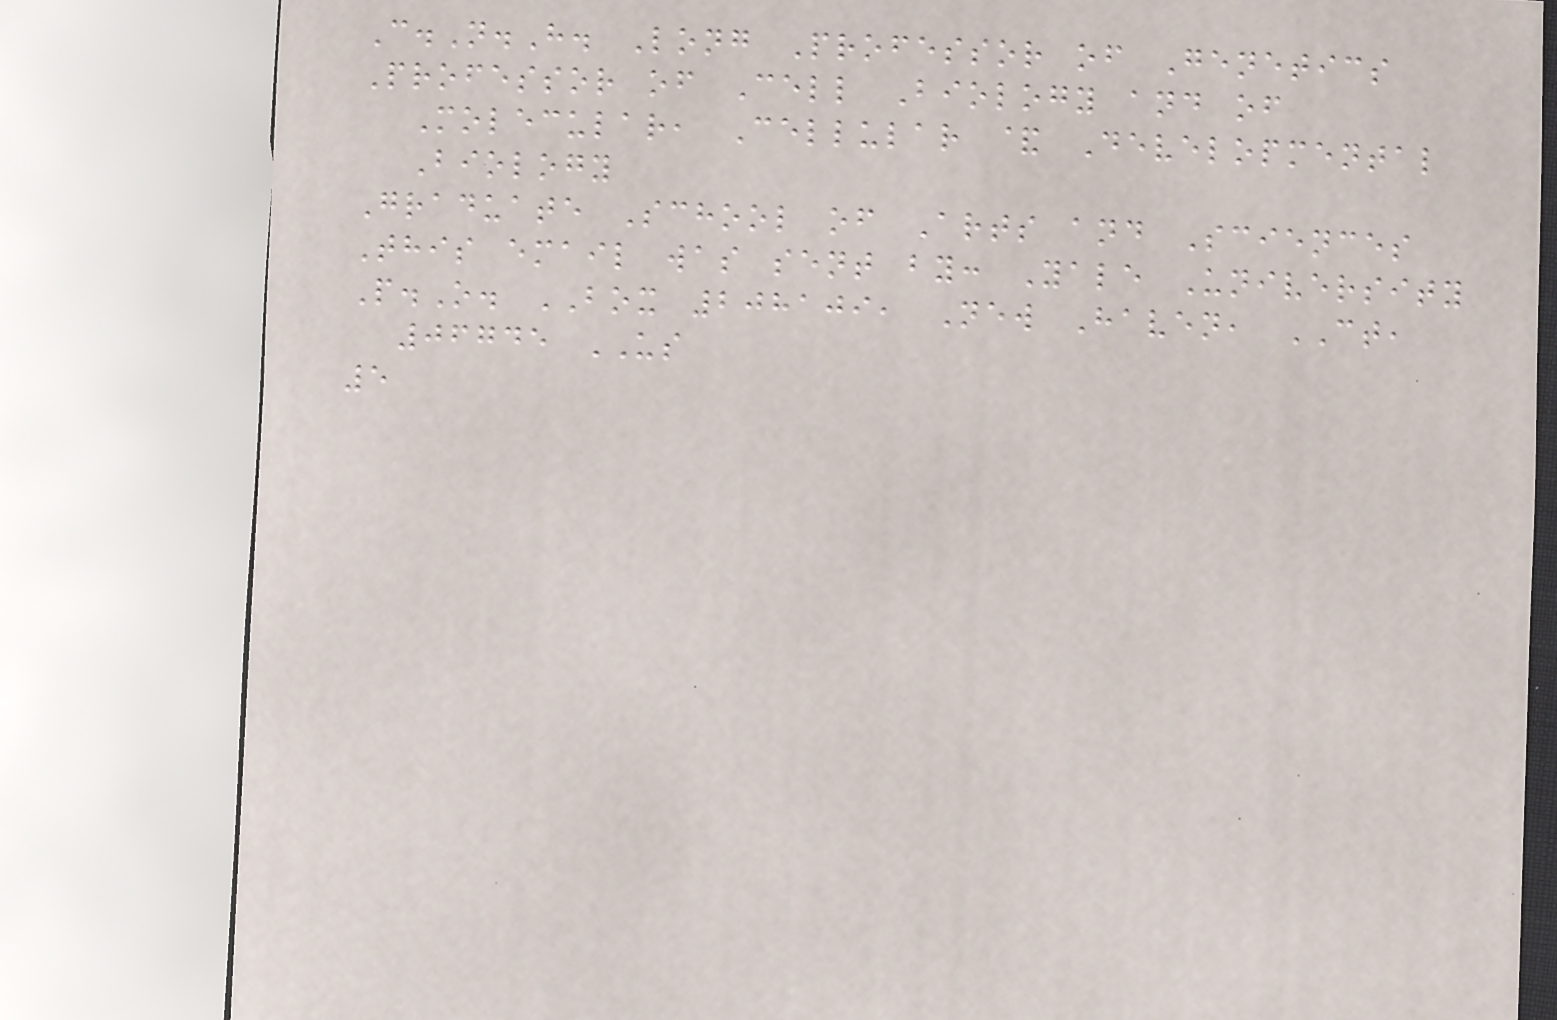C.N.H. Long Professor of Genetics
Professor of Cell Biology and of
Molecular, Cellular & Developmental
Biology
Graduate School of Arts and Sciences
This email was sent by: Yale University
P.O. BOX 208109, New Haven, CT,
06745 US
5
